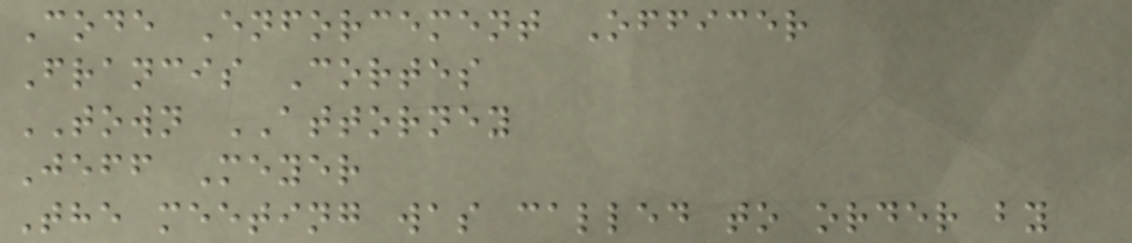Code Enforcement Officer
Francis Cortes
TOWN ATTORNEY
Jeff Meyer
The meeting was called to order by
